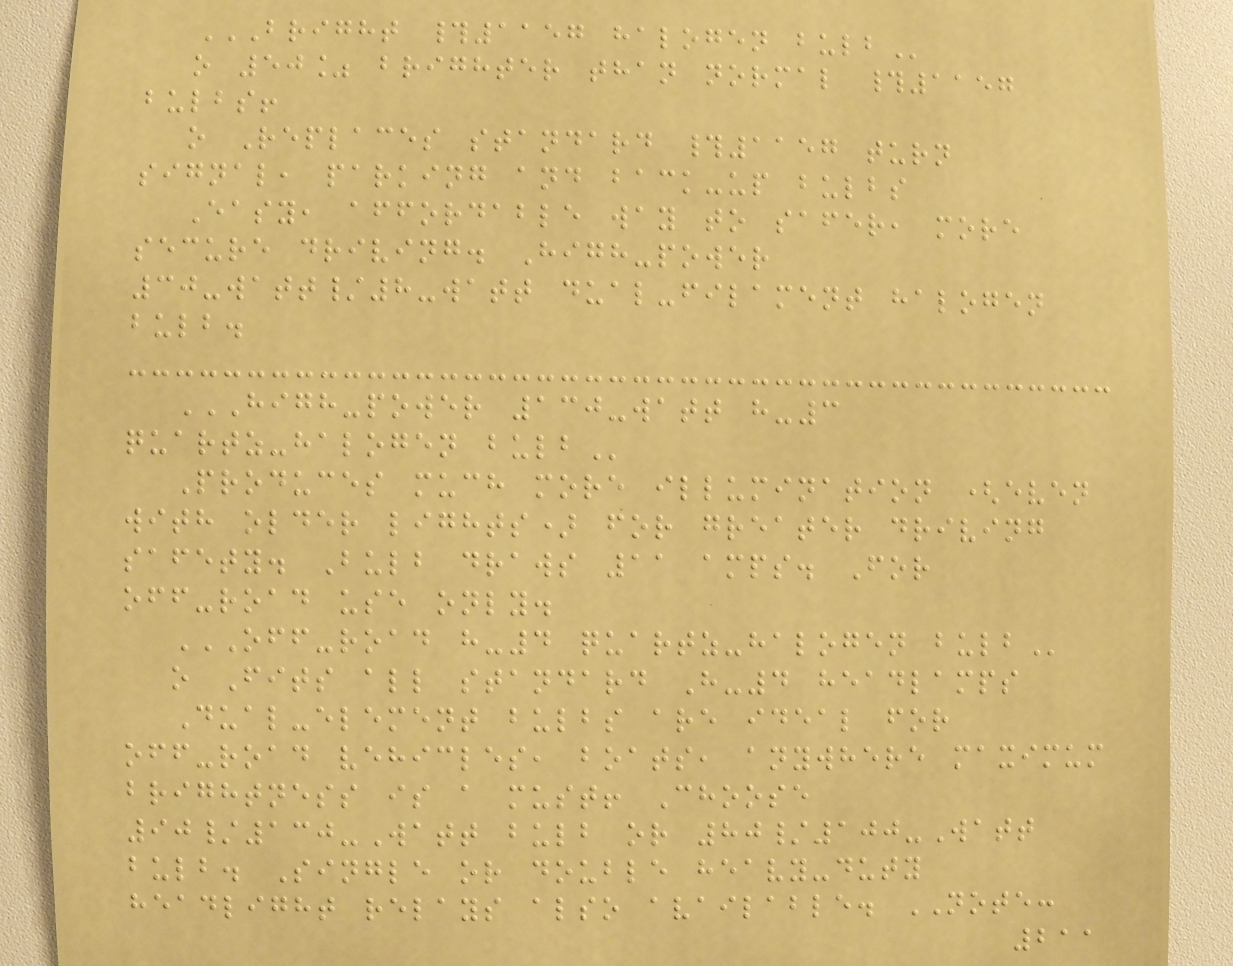BRIGHT #1157 HALOGEN BULB
o 50% brighter than normal #1157
bulbs!
o Replaces standard #1157 turn
signal, parking and back-up bulbs
Easy, affordable way to safer, more
secure driving. High-power
30-watt/8-watt dual-filament halogen
bulb.
HIGH-POWER 130-WATT H-3
QUARTZ-HALOGEN BULB
Produces much more illumination (even
with older lights) for greater driving
safety. Bulb draws 11 amps. For
off-road use only.
OFF-ROAD H-4 QUARTZ-HALOGEN BULB
o Fits all standard H-4 headlamps
Dual-element bulbs are ideal for
off-road vehicles, boats, anywhere maximum
brightness is a must! Choose
90/130-Watt bulb or 80/100-Watt
bulb. Single or double heavy-duty
headlight relays also available. NOTE:
211
